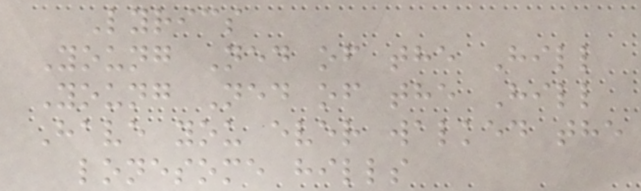Lyrics
Young Ned of the Hill
Young Ned of the Hill
Have you ever walked the
lonesome hills
